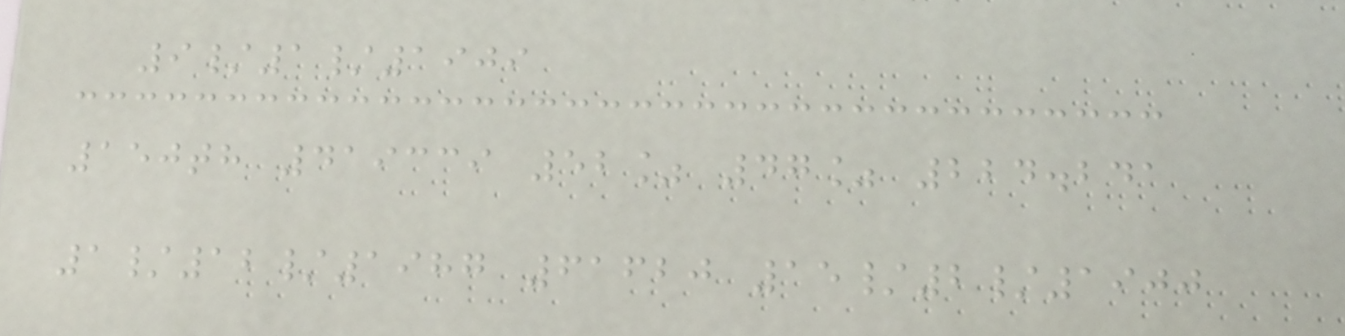9/1/1909
150th 419339 52% 47% 224.241
1/12/1987 61620 15/2/1900
